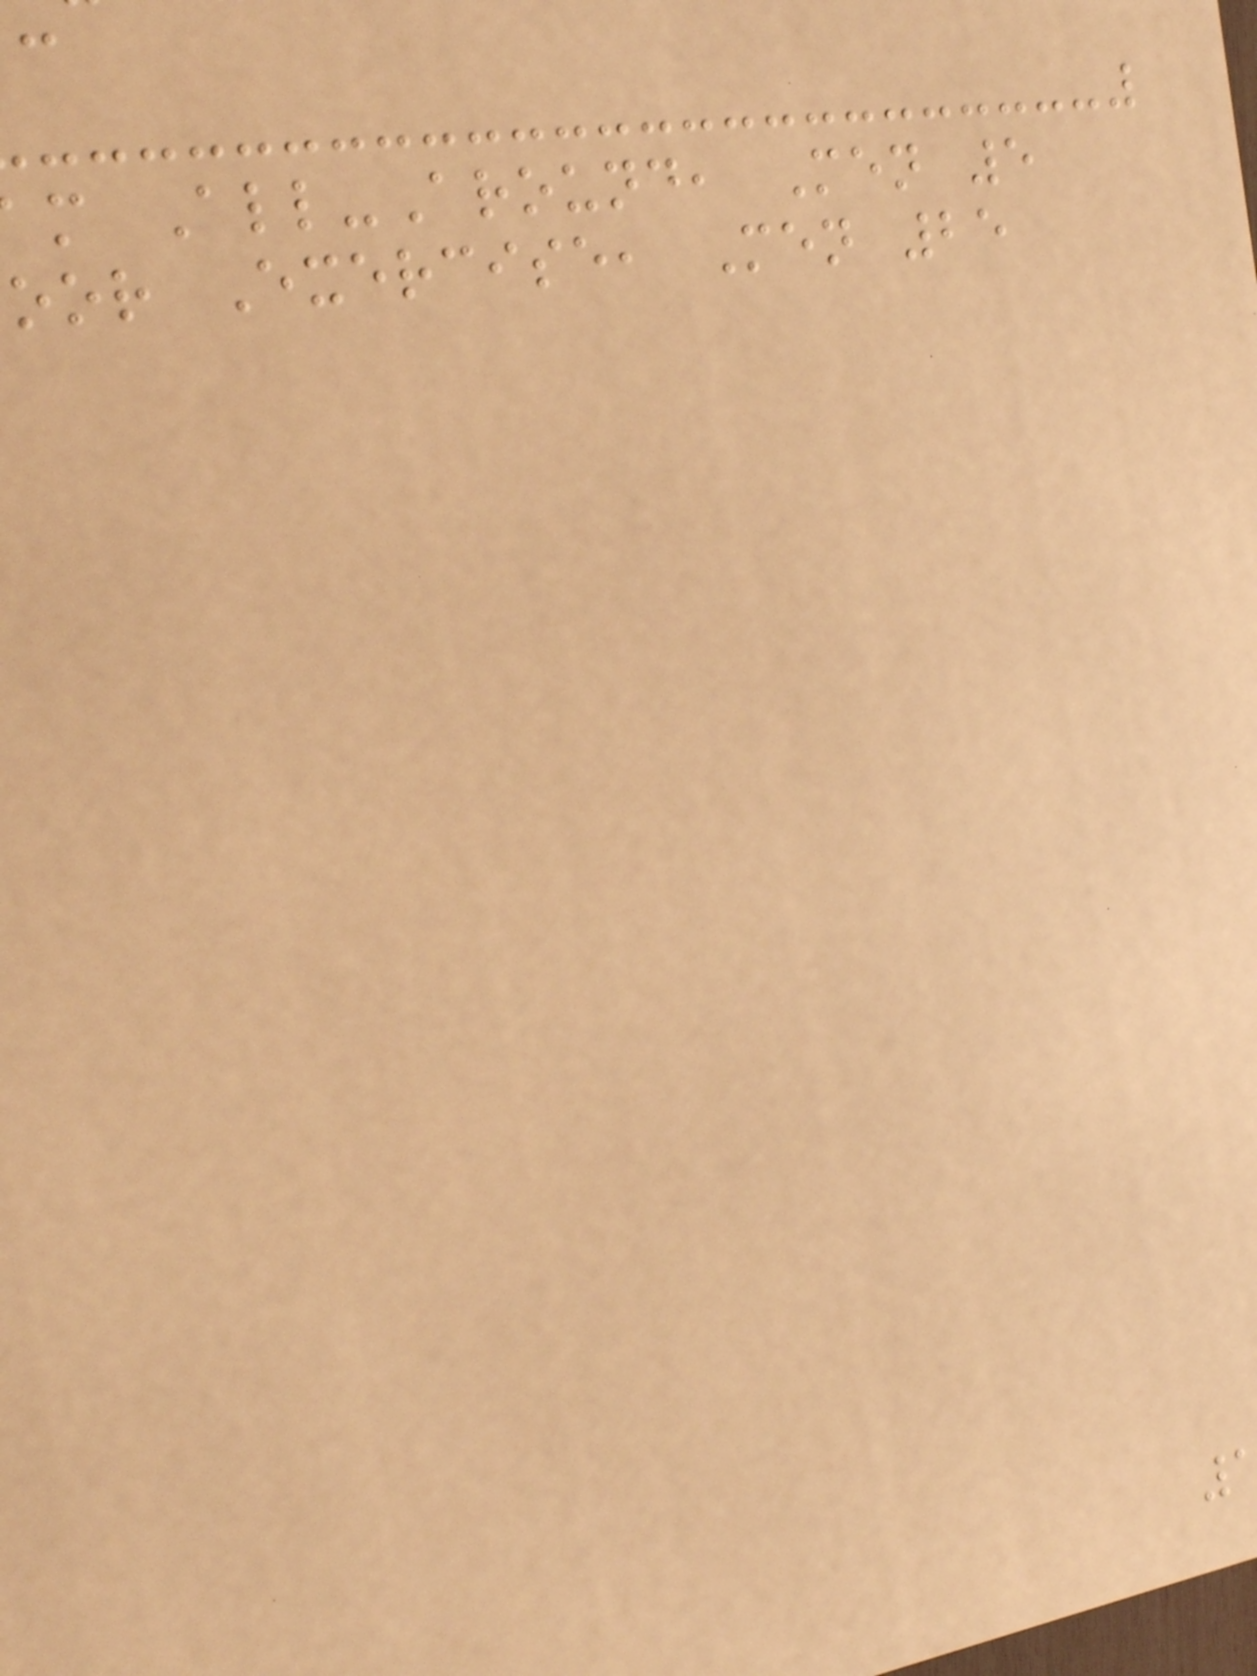m All-Around, Men 5
oor Exercise, Men 25
